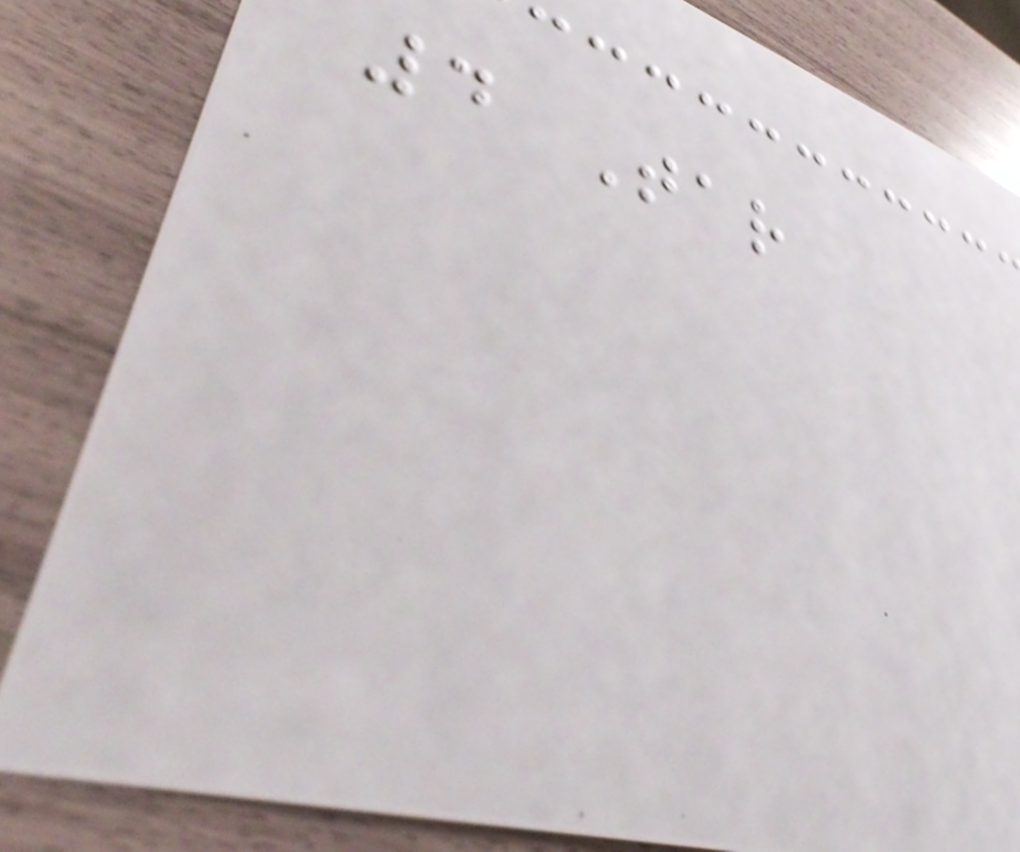4 Tar
